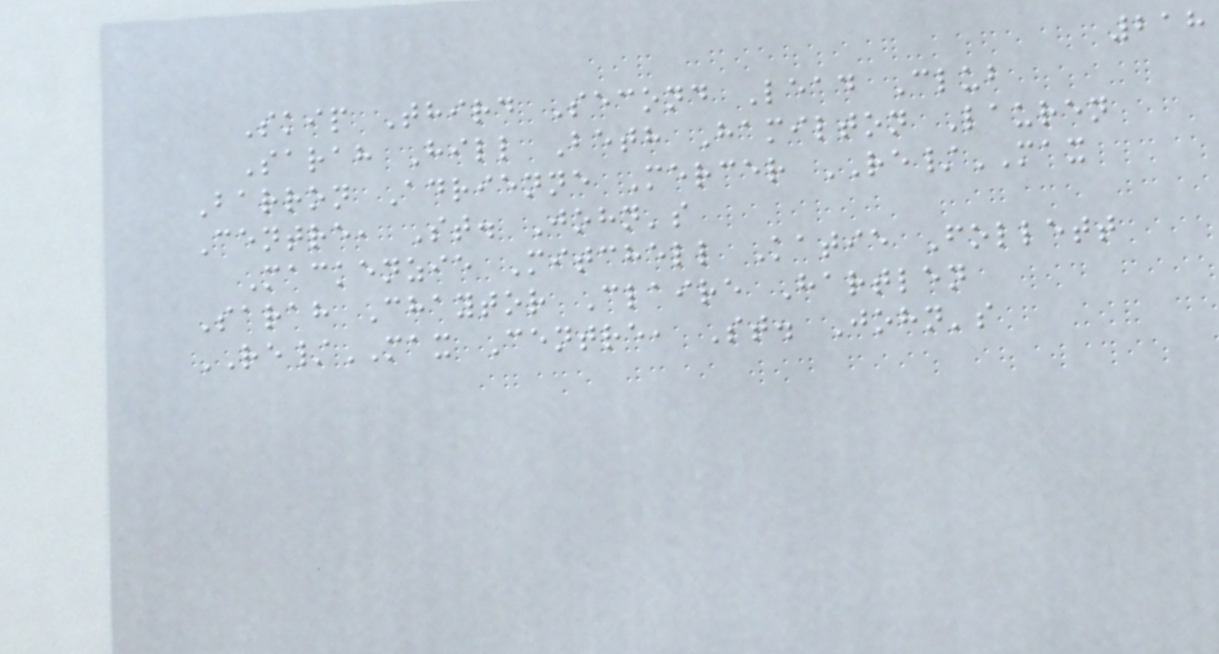218
Skip Third Second Lead Club
Sarah Hill Beth Hamilton Lauren
Barron Adrienne Mercer RE/MAX
Centre, St. John's
Mackenzie Mitchell Katie Follett
Sarah Chaytor Claire Hartlen
RE/MAX Centre, St. John's
